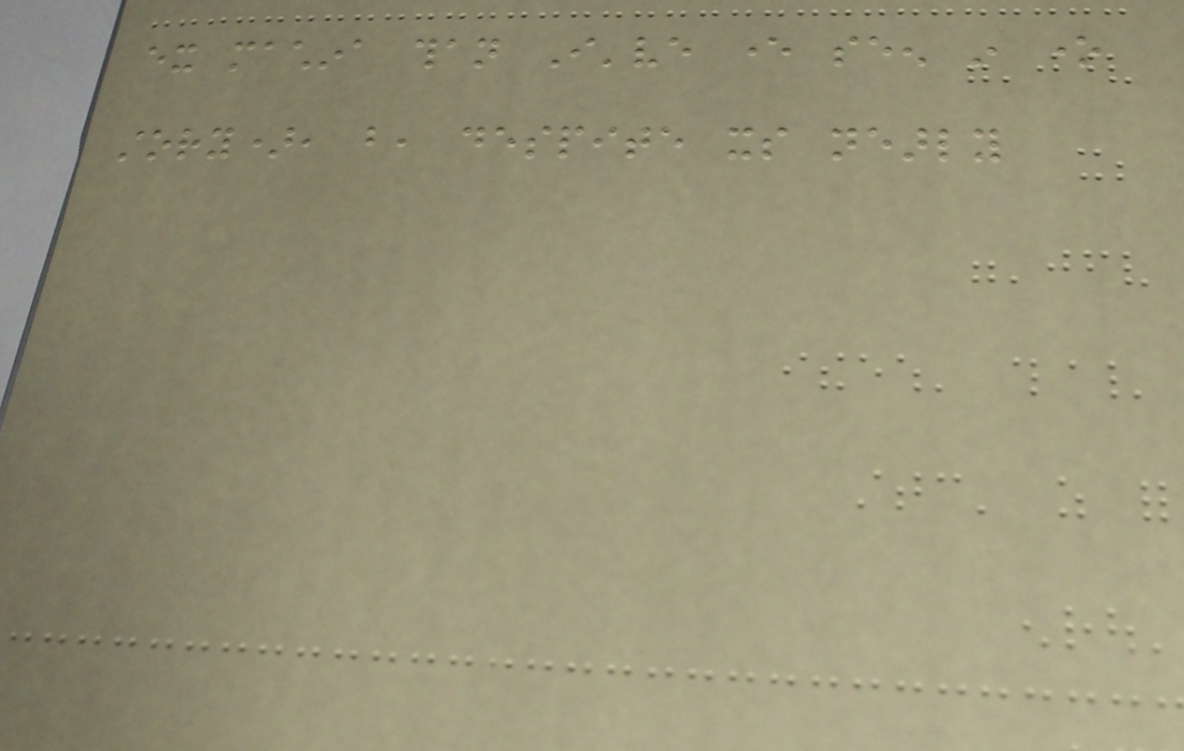ex machina than I've ever seen in one
story), but, despite its nearly
